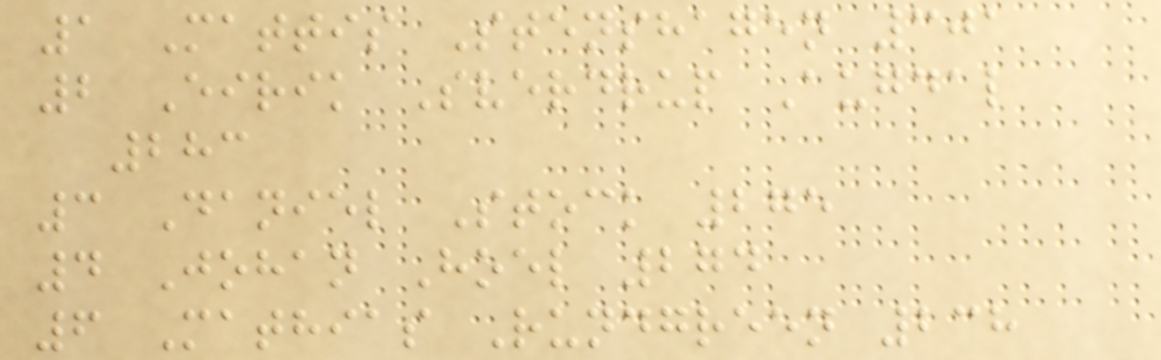1 Mattis Stenshagen 301
2 Eirik Sverdrup Augdal
283
3 Daniel Stock 275
4 Johan Hoel 274
6 Mathias Rundgreen 238
